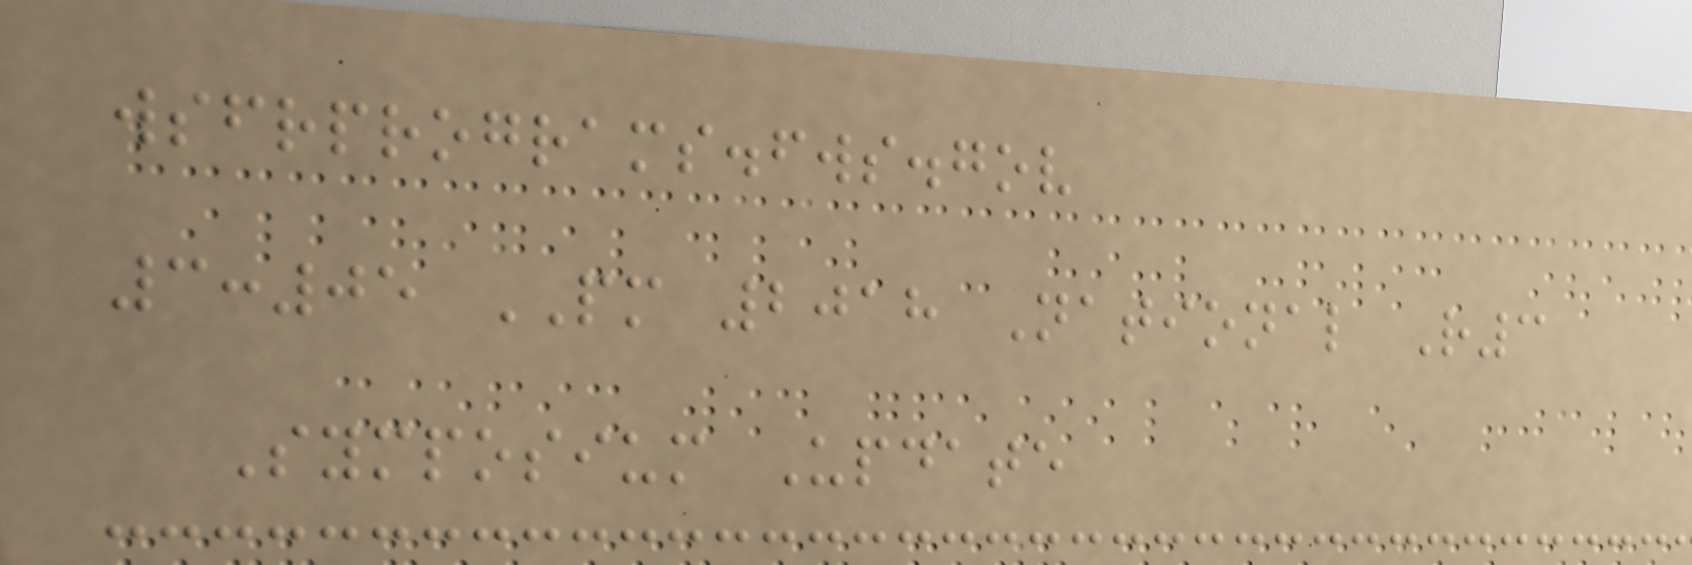wsfrprograms.fws.gov
3:05 PM 2018 National R3
Symposium Update
